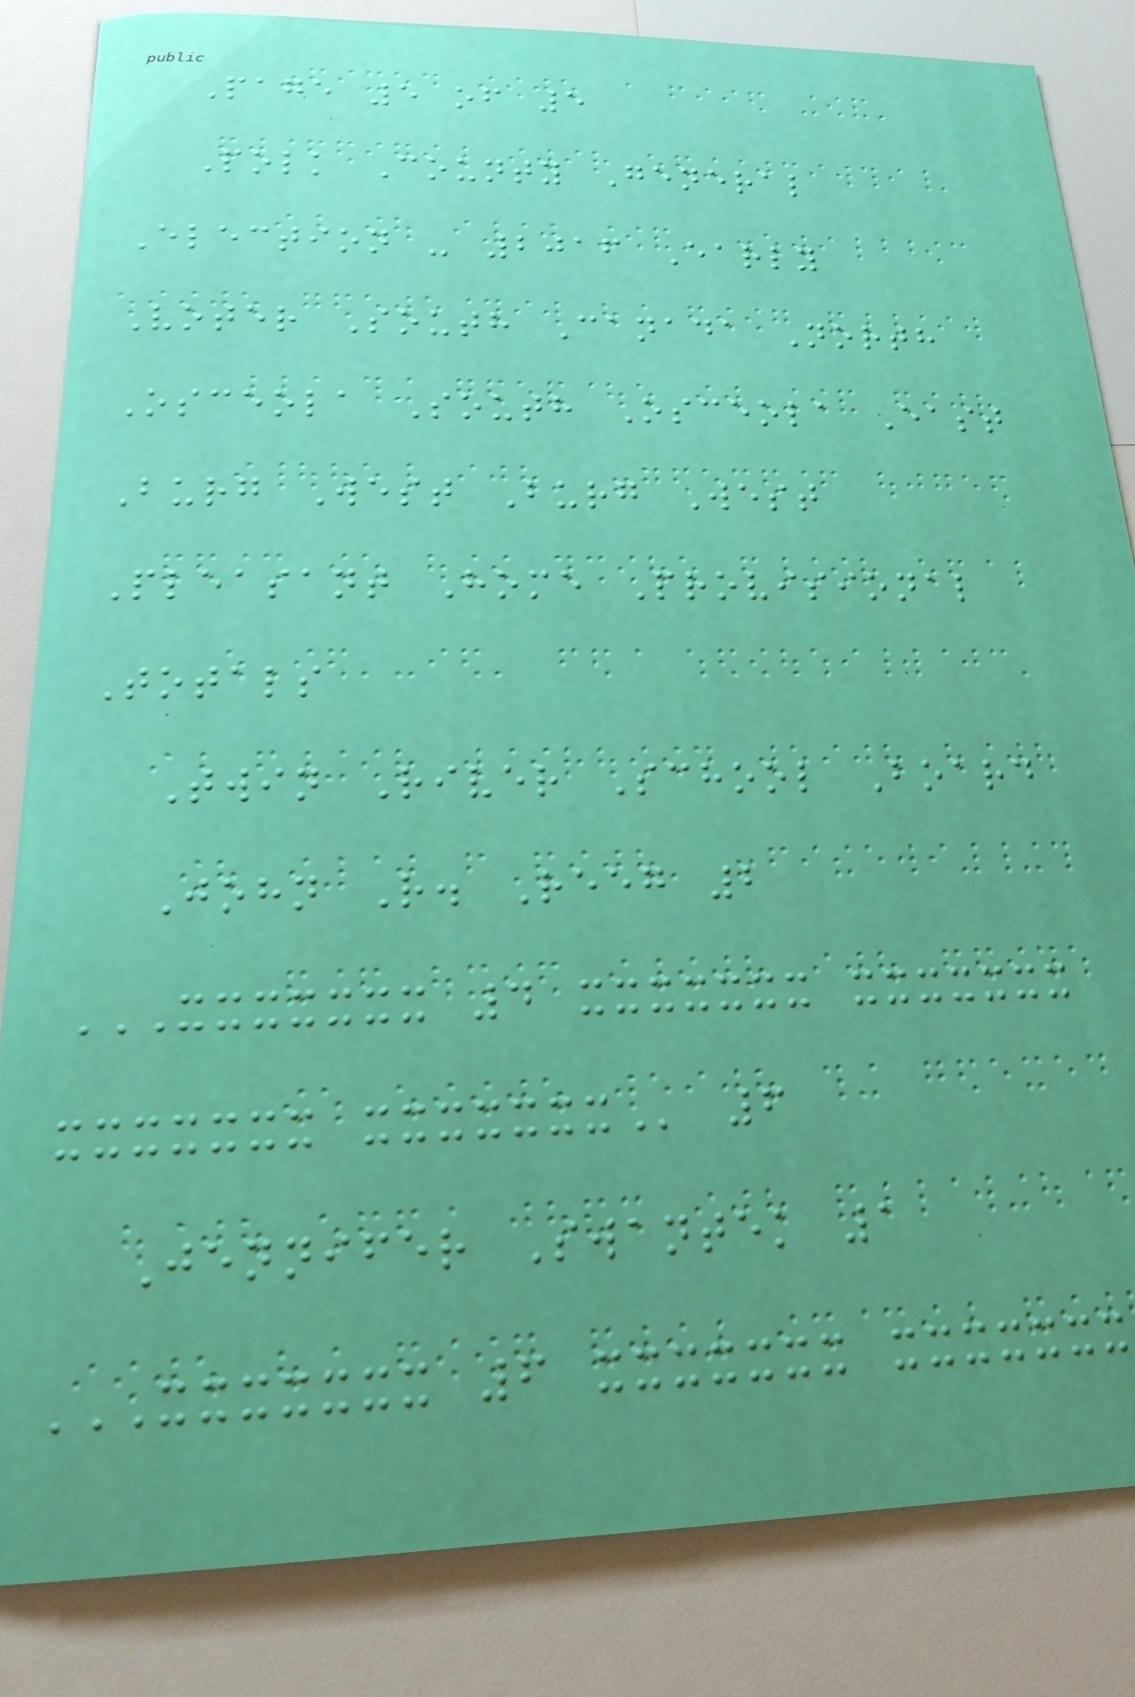Page 5 of 5
Polk County General
Election - 2016 Early
Voter South Canada North
Osceola South Osceola East
Burg West Burg West
Pleasant Home Provisional
Totals
Twin River School Board
John R. Reeg 2
XXXXXXX 4 XXXXXXX XXXXXXX
XXXXXXX XXXXXXX 6
Jennifer Swantek 1
XXXXXXX 6 XXXXXXX XXXXXXX
